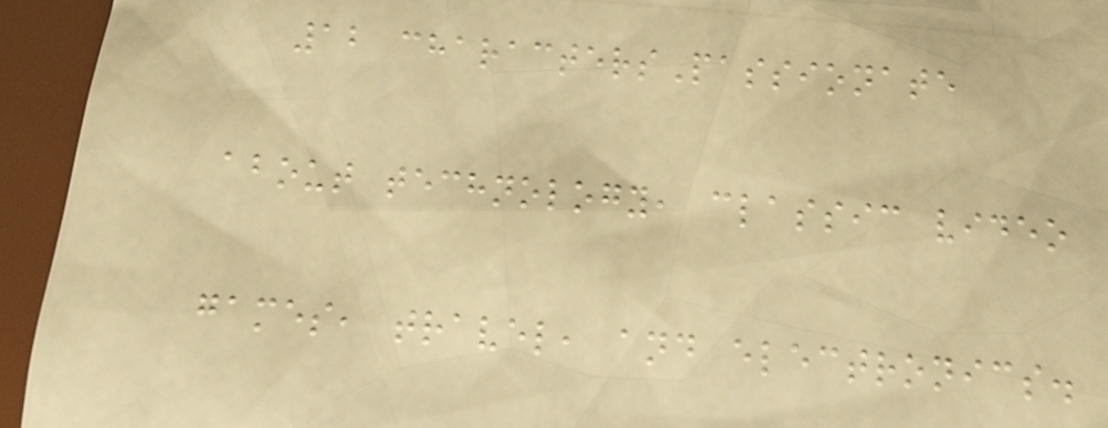12 charactersPassionate
about technology, classic video
games, travel, and electronics.
